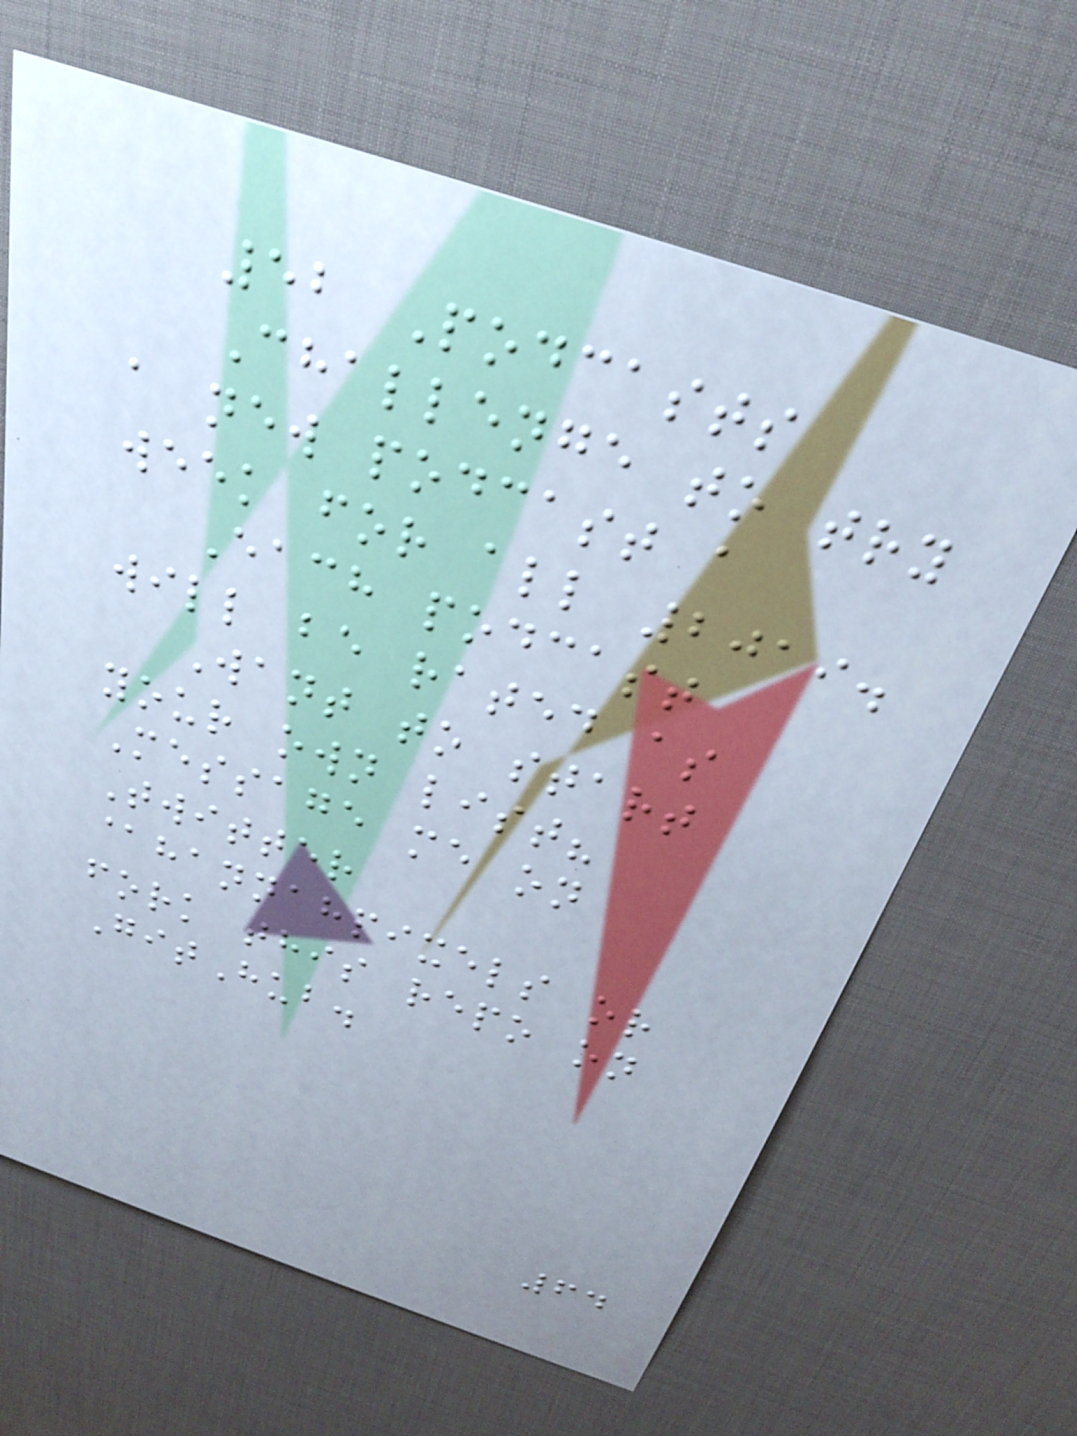52 Podcasts
Challenge to try
a new podcast a
week for all 2019.
Each podcast
will be rated as
Want to start
your own list?
Message me on
Twitter
@hannahpixels or
fork this repo on
GitHub.
64
